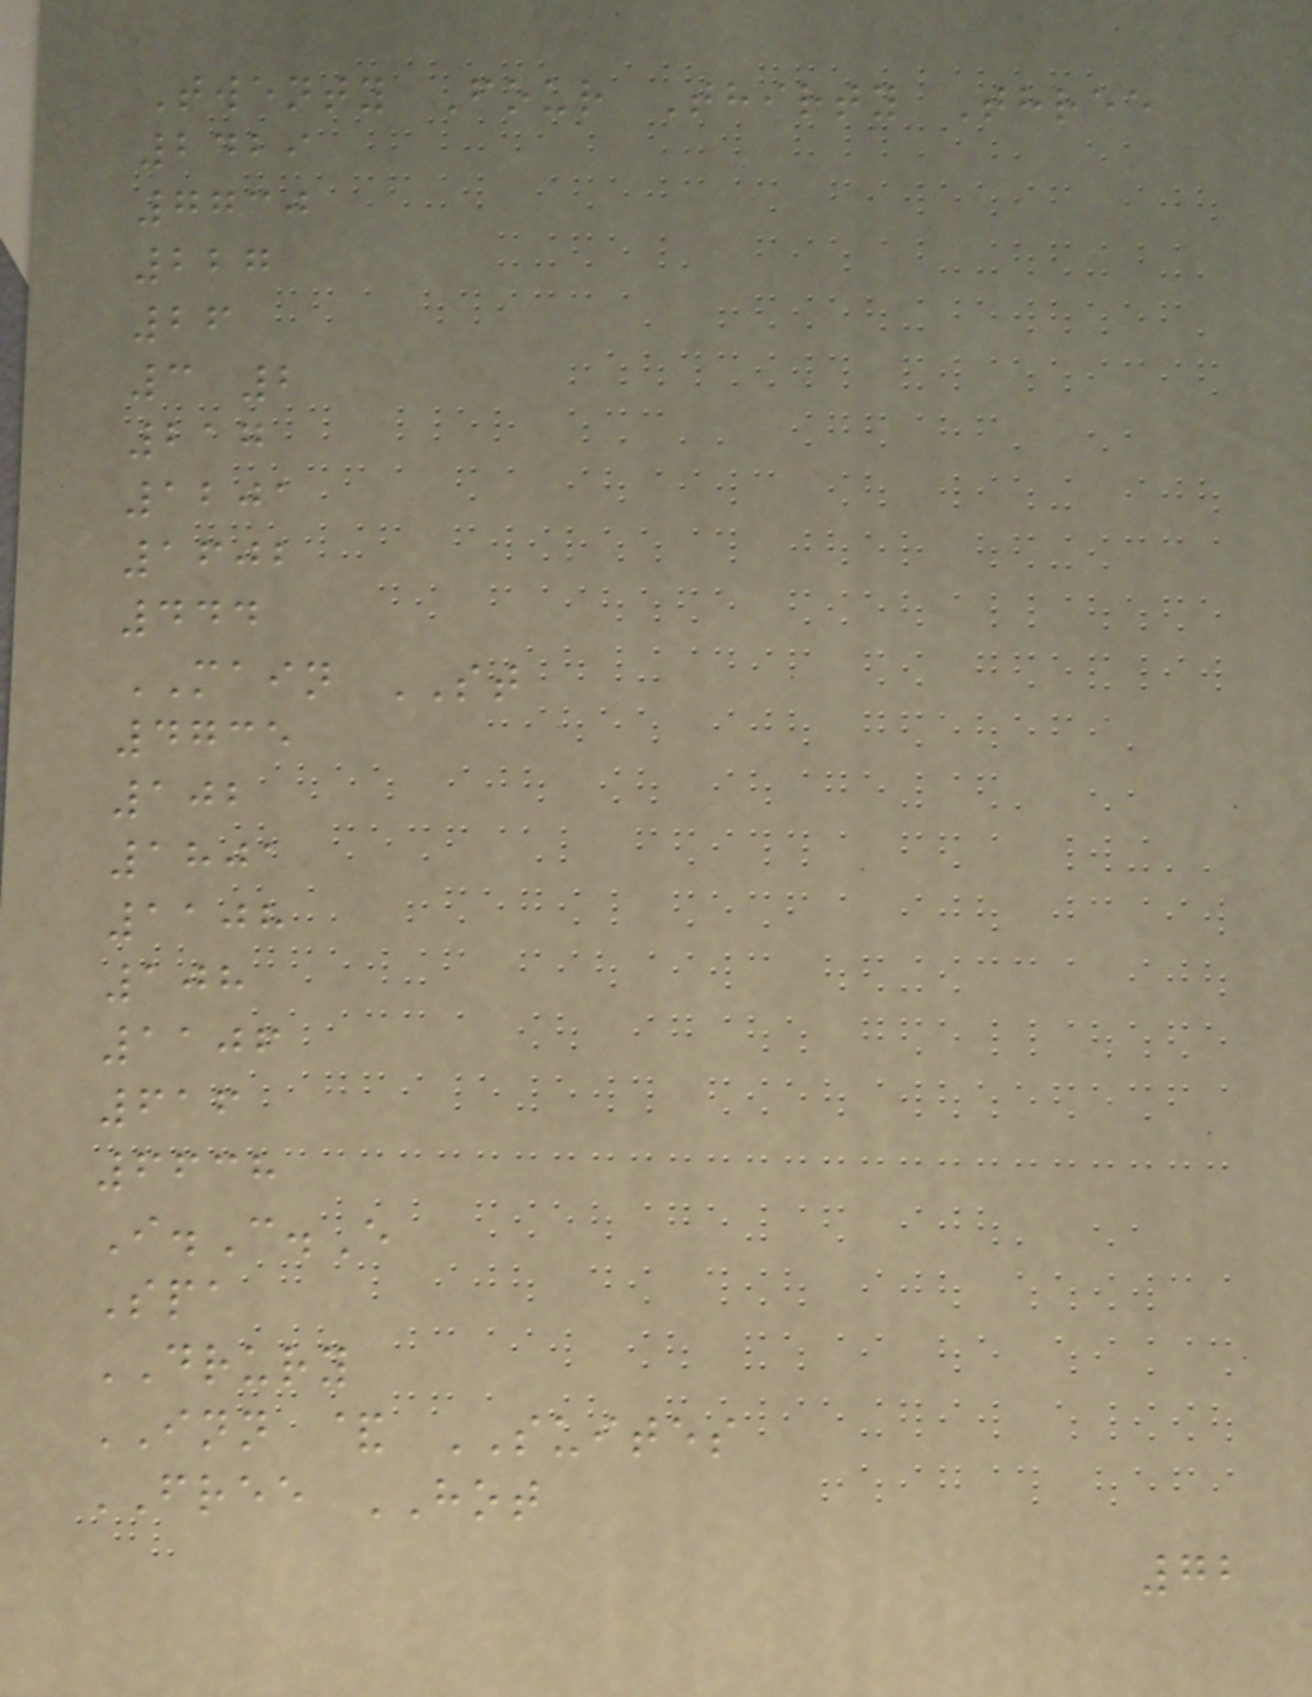Twenty Four Thirty Three
2429
7730
227
26
3 2
217
1201
1602
444
MAIN ST
4735
102
1801
1108
108
1106
616
6638
I.C.E
Spa
DRURY
INN & SUITES
FREE HOT
72
